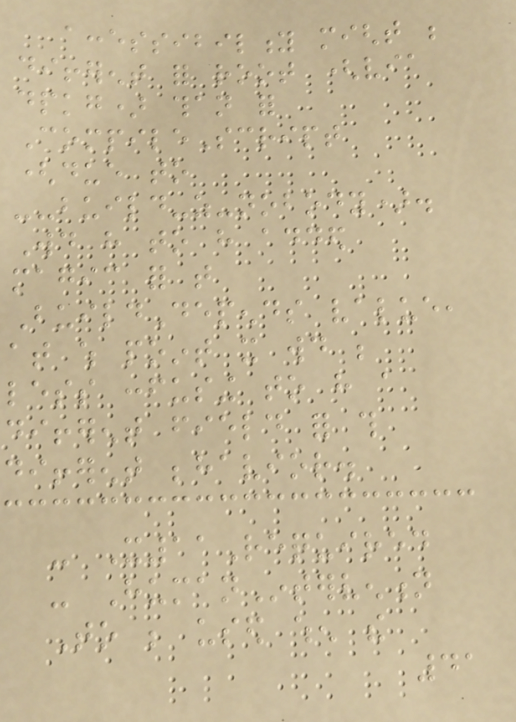accessibility might be
different for root (via
dpkg) than for
CompileScript
(due to
--build-as-nobody).
Would have to have added
magic for that
BuildDepends value,
at which point it would be
less confusing to have a
different field for this
different behavior.
- X11Required
- HumanIntervention
To be used when the
41
